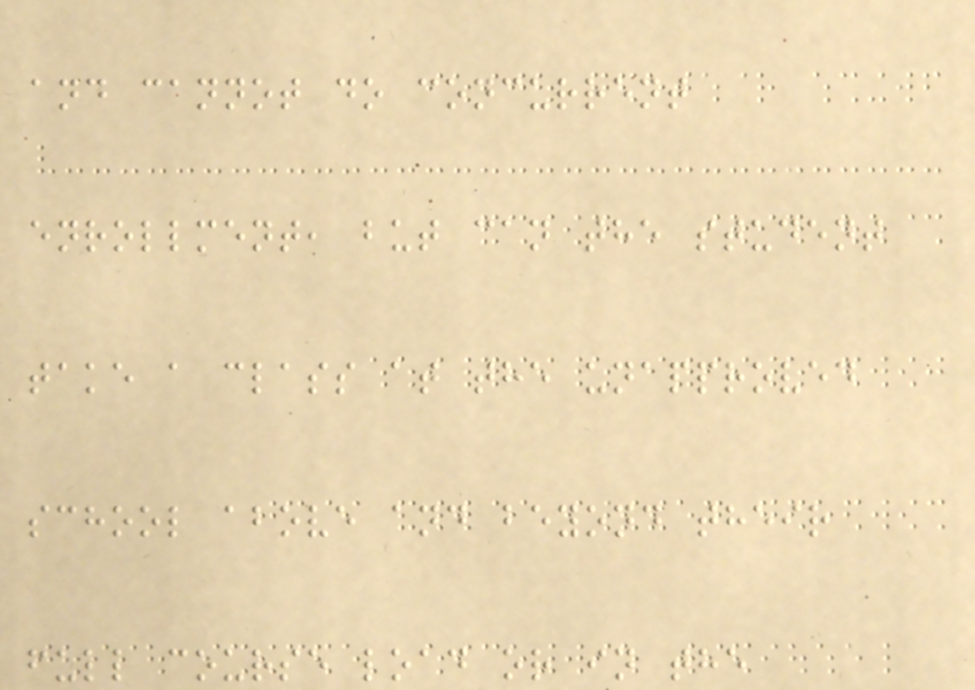and cannot do concurrent
enrollment, but can the student
take a class at the unapproved
school above and beyond their
full course load or in the
